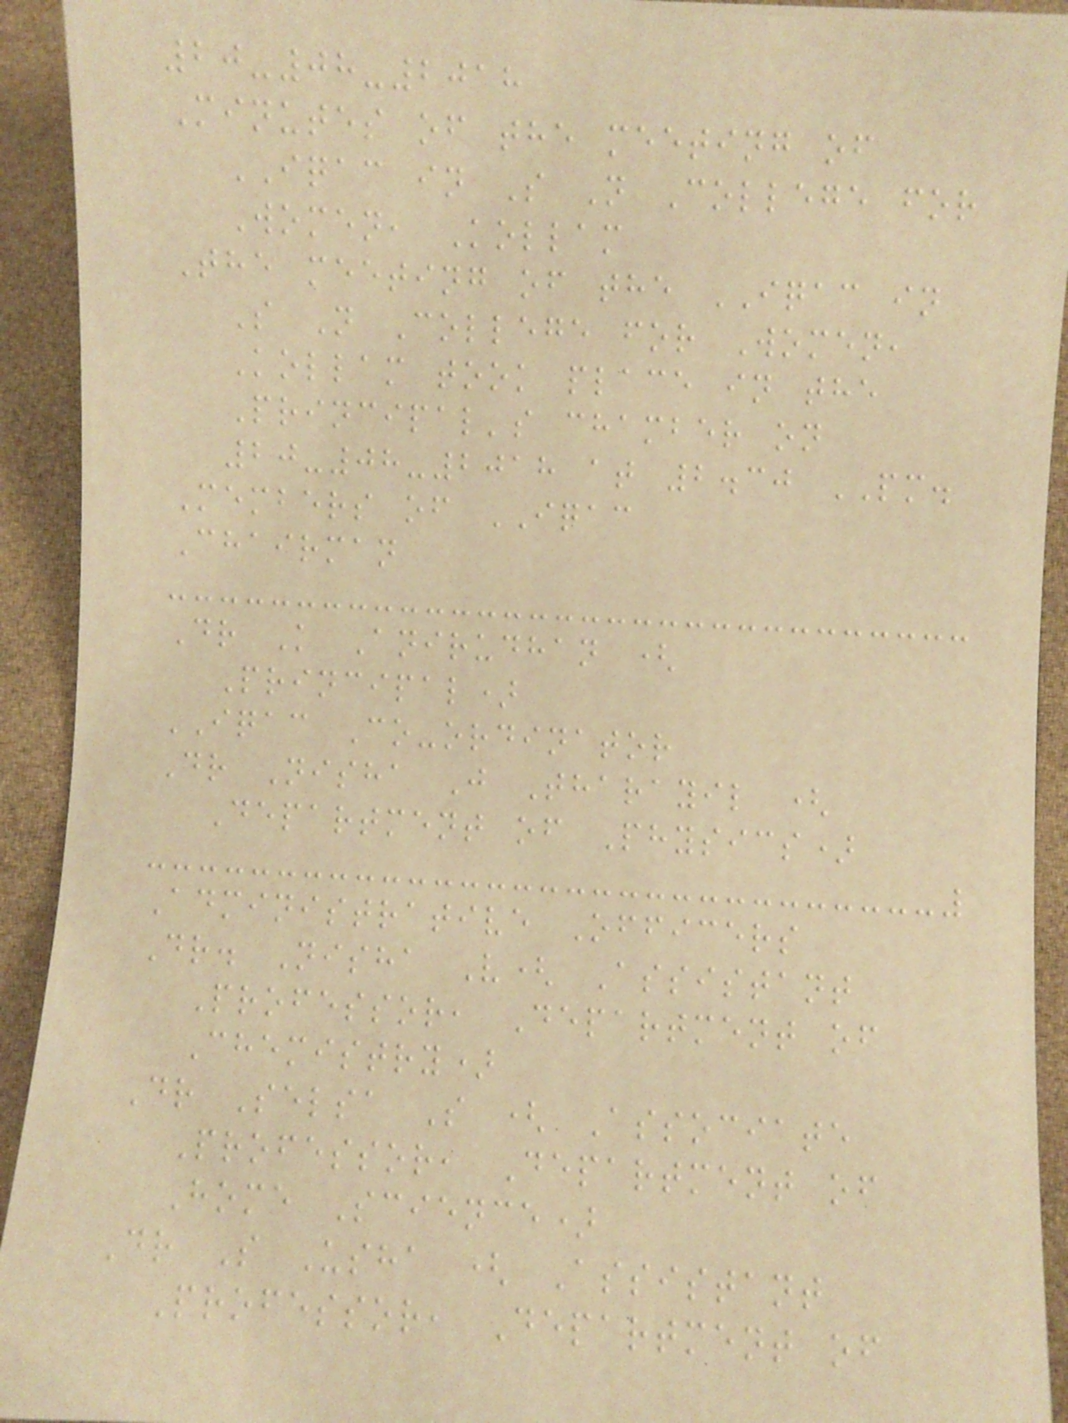20-08-2018
Minutes of the meeting of
IQAC in S N College for
Women, Kollam
The meeting of the IQAC in
S N College for Women,
Kollam took place in the
Principal's chamber on
20-08-2018 at 2.30 PM.
Members of IQAC
Chairman
Dr K Anirudhan (
Principal)
IQAC Co-ordinator
Dr Nisha J Tharayil (
Department of Physics)
Administrative Officers
Dr. Nisha V( Assistant
Professor, Department of
Chemistry)
Dr Selsa S ( Associate
Professor, Department of
Home Science)
Dr S Usha ( Assistant
Professor, Department of
